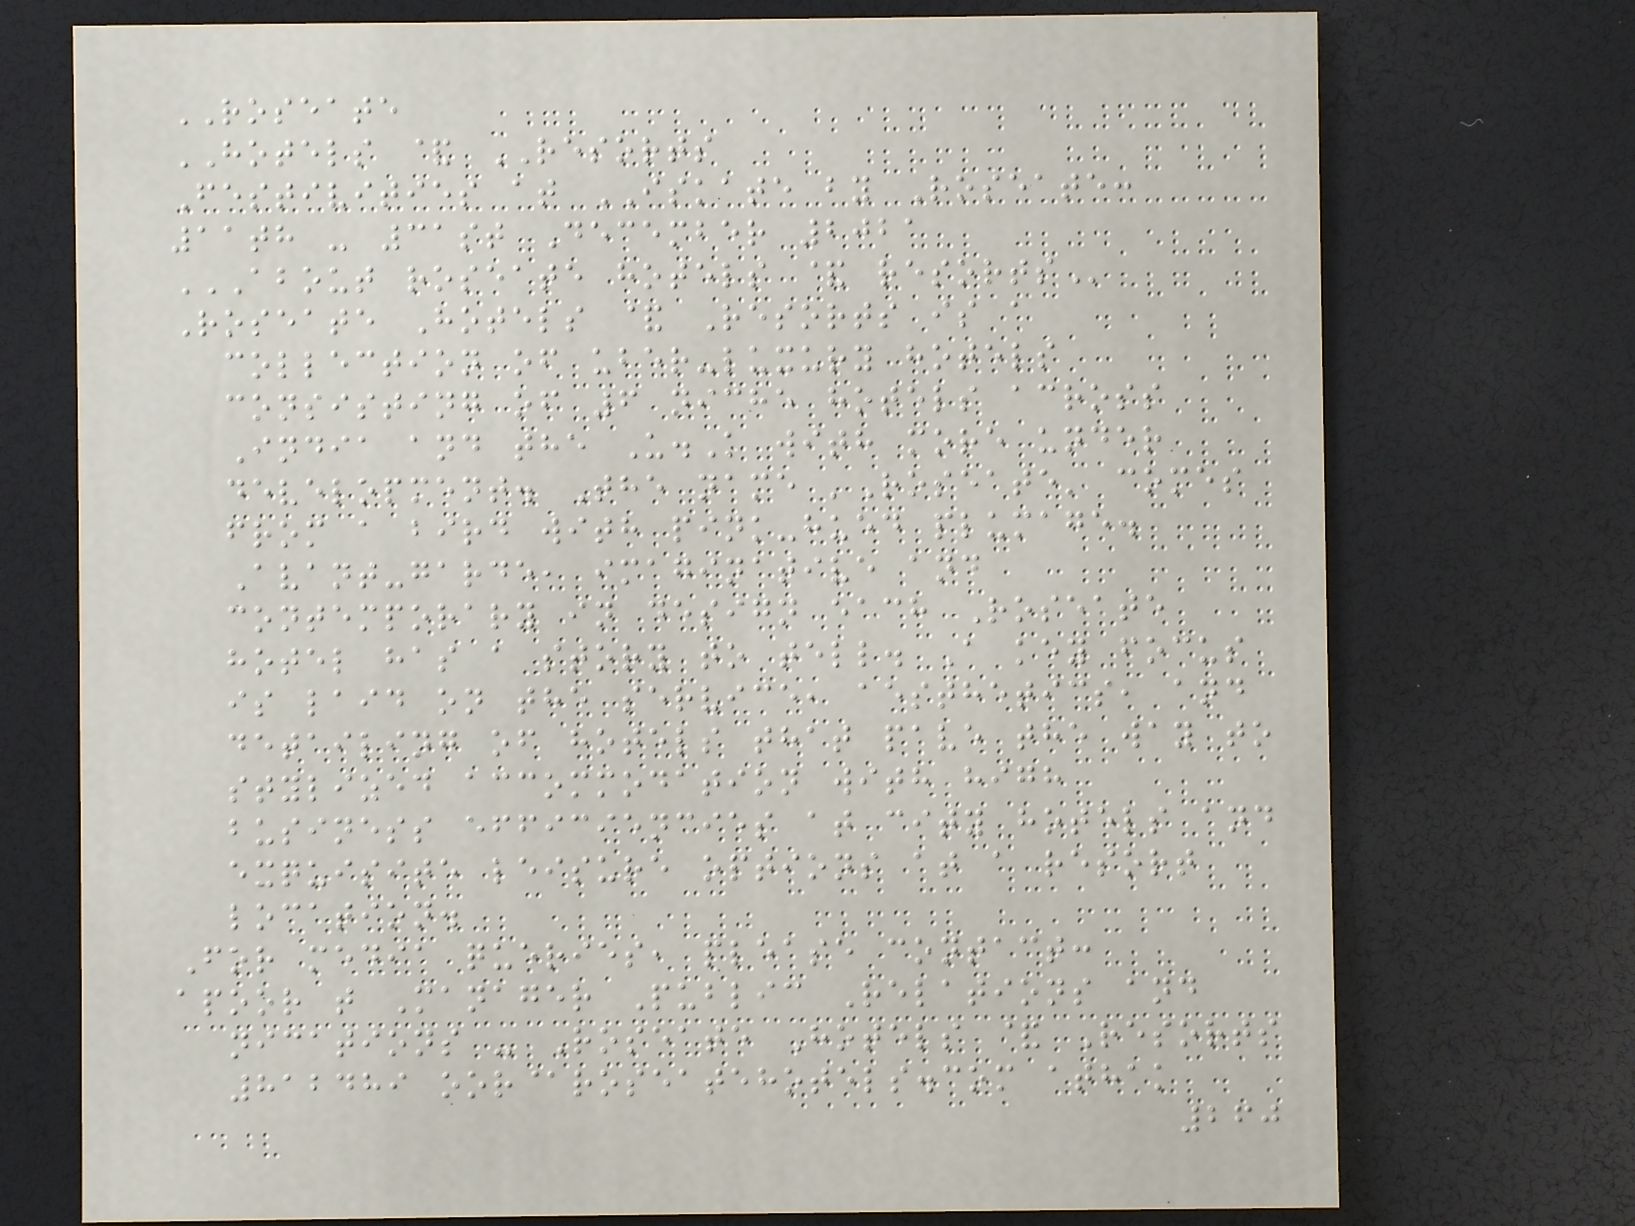ROSEATE
HOTELS & RESORTS
Festivities at ISKATE by Roseate:
11th - 31st December 2021
ABOUT ROSEATE HOTELS & RESORTS
Roseate Hotels & Resorts is a
collection of uber-luxury hotels
consisting of 6 niche hotels across
India and the U.K with more under
development. The name 'Roseate' comes
from a bird with pink-hued plumage.
Avant-garde, imaginative and
contemporary in design each Roseate
hotel has a story to tell. A key focus
is laid on the service, aesthetics, and
detailing of hotels that pave the way to
stylized accommodation with high
business efficiencies at city hotels and
exquisite leisure options at a resort
location.
For media queries, please contact:
apoor t Manager Public Relations and
nications - Roseate Hotels & Resorts
812489 oor@roseatehotels.com athak
260
